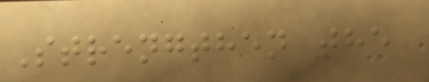Strengthen the
